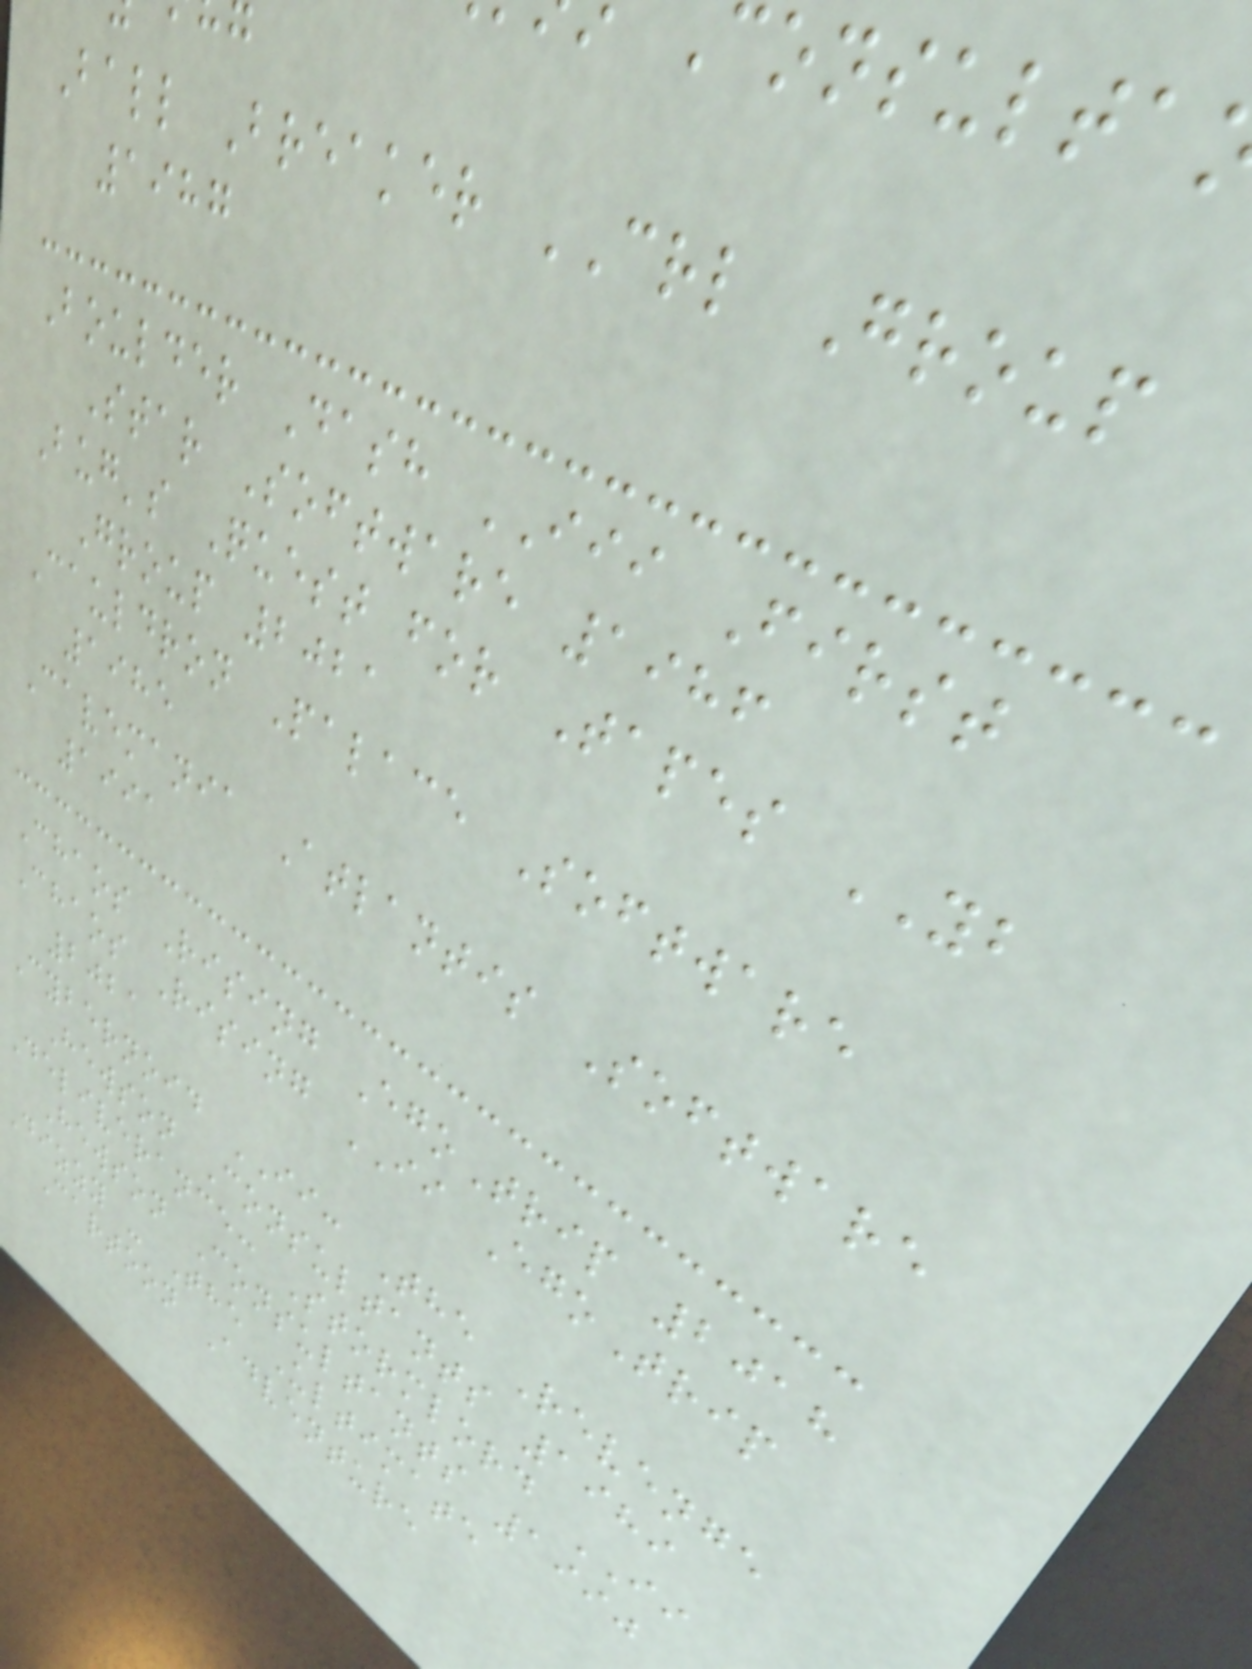Ball Breaker CRL Group
1987
Boulder Dash III First
Star Software 1986
Bug's Quest for Tapes YB
Group 2021
Cauldron Palace Software
1985
Cavemania Atlantis Software
1991
Chaos Rising EgoTrip 2018
Chaos Rising II EgoTrip
2021
Cybernoid II: The Revenge
Hewson Consultants 1989
Deliverance: Stormlord II
Hewson Consultants 1990
Dizzy - The Ultimate
Cartoon Adventure
